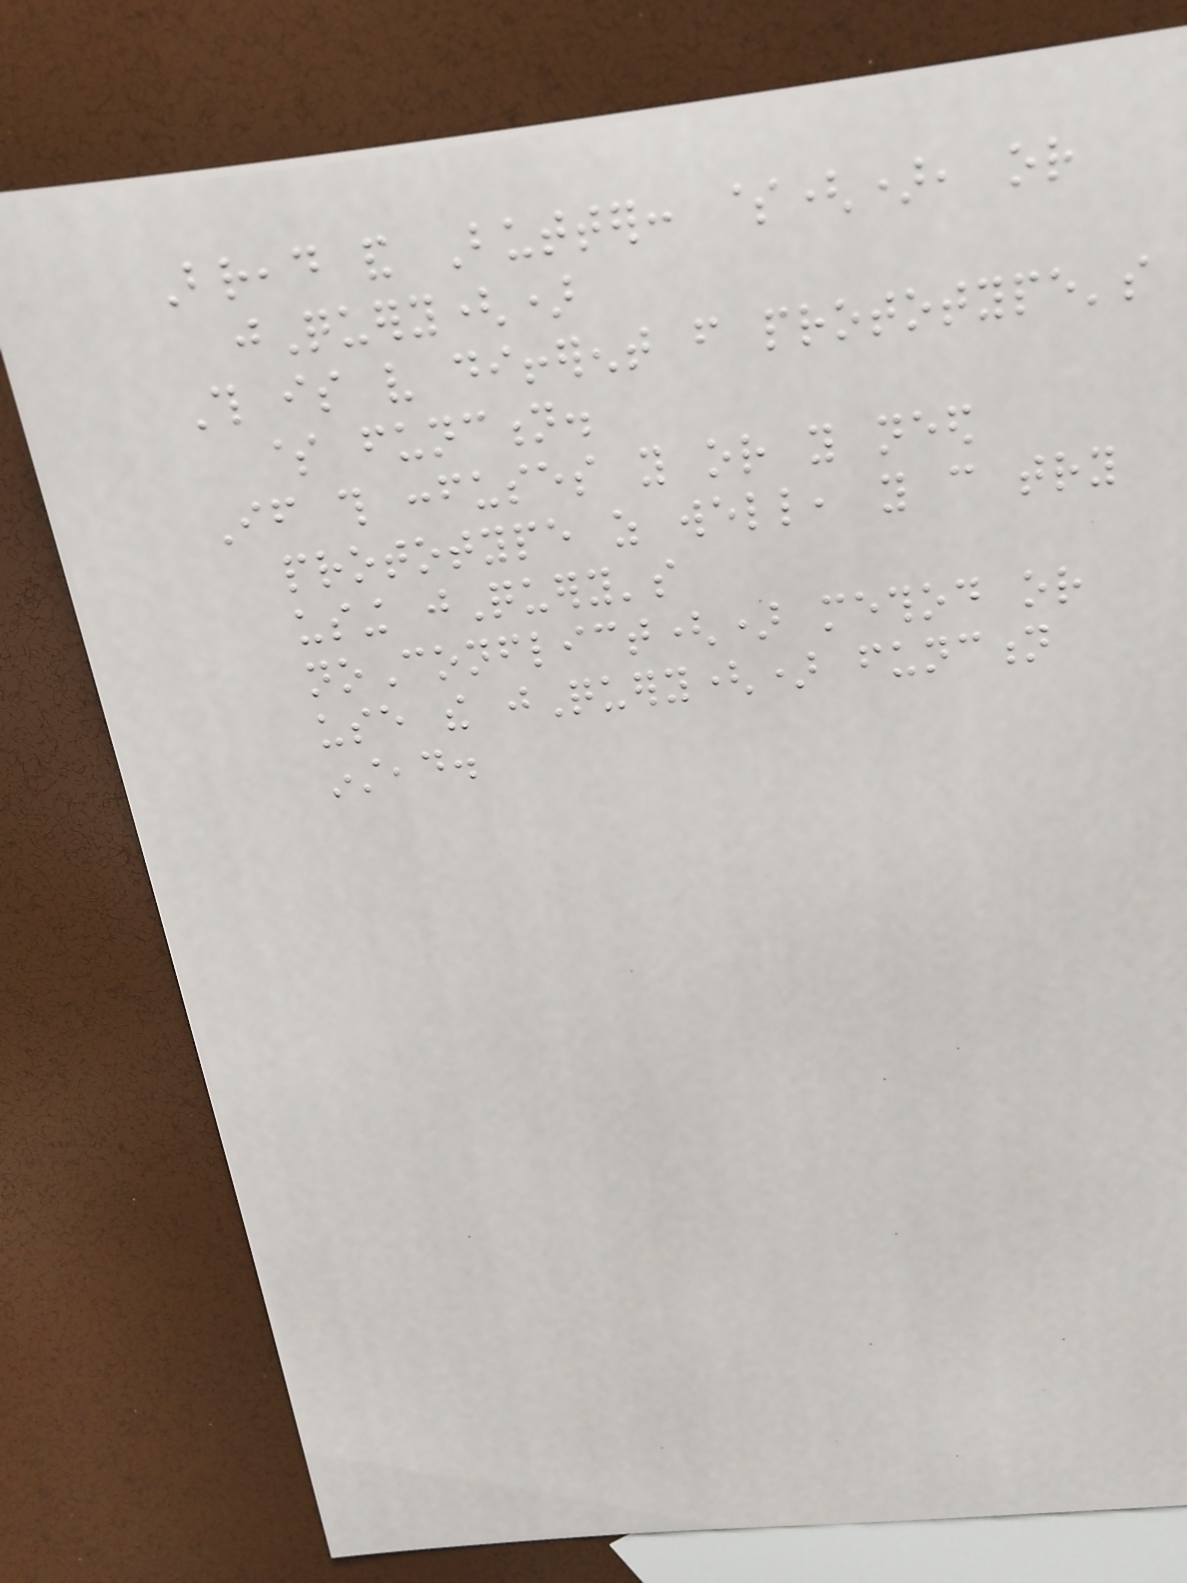Bread and Butter: $(), or
jQuery()
This is very different from prototype's
$ function.
If this confuses you or you need
prototype as well, you can try
using jQuery's
noConflict() method or
use the jQuery() function
instead.
